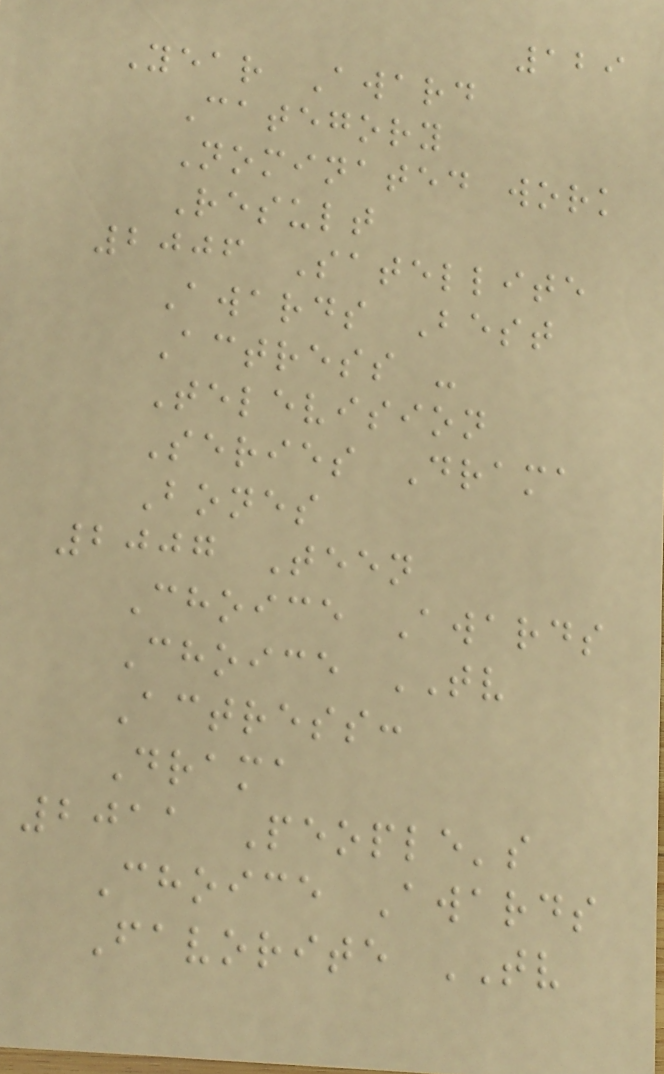129
Year Award
Category
Nominated work
Result
2006 Satellite
Awards Best
Actress -
Television
Series Drama
Bones
2007 Teen
Choice Awards
Choice TV
Actress:
Drama
2011 People's
Choice Awards
Favorite TV
